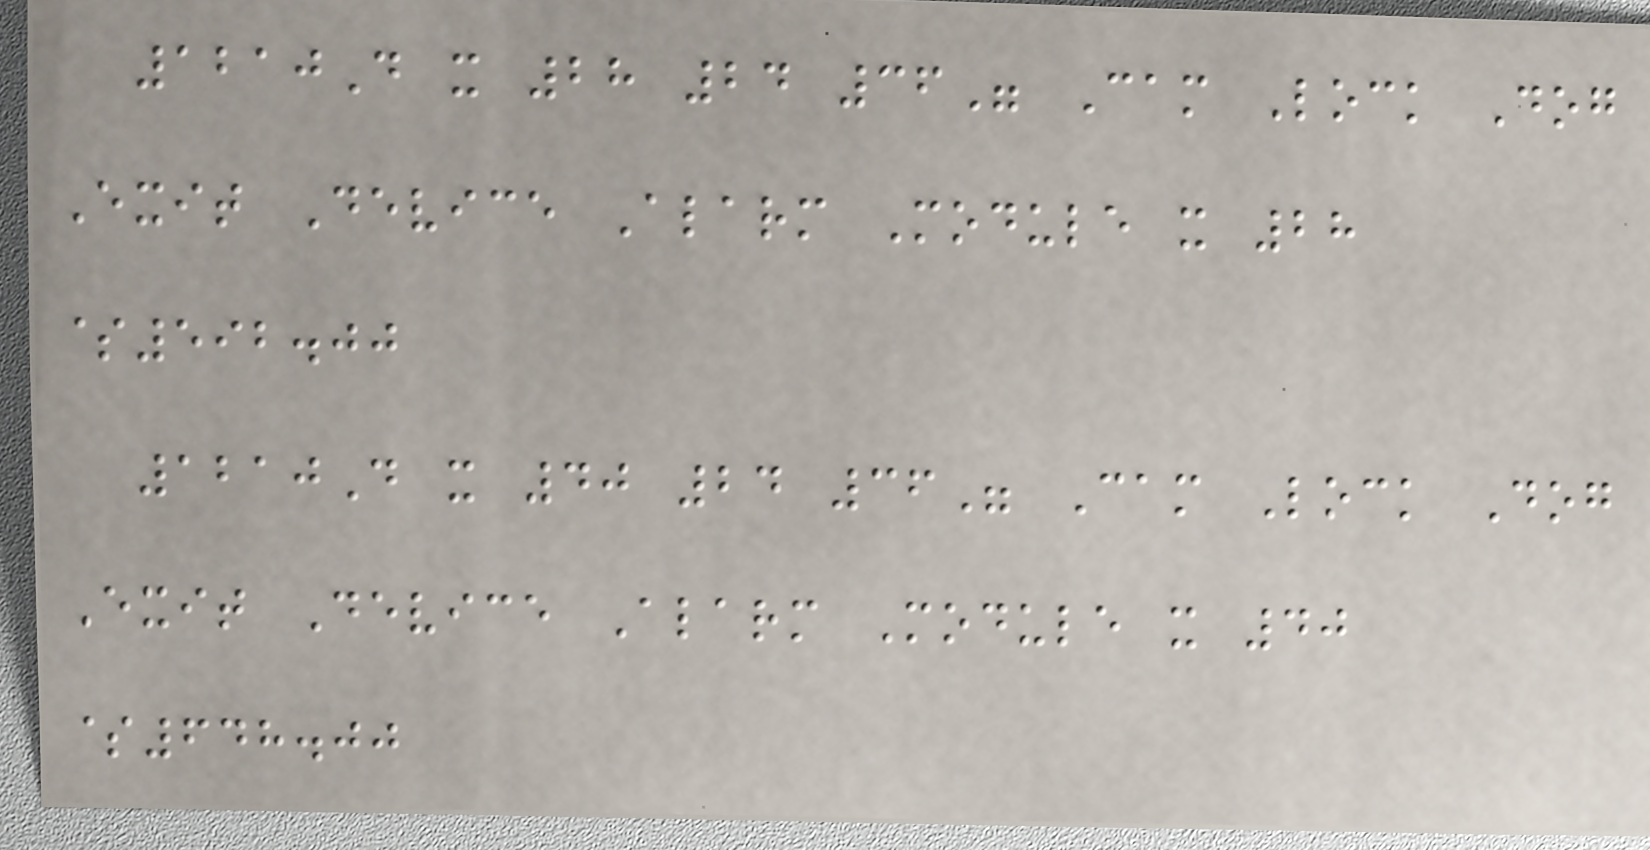1210D x 28 24 36" Cam Lock Dog
Exit Device Alarm Module x 28
$592.00
1210D x 40 24 36" Cam Lock Dog
Exit Device Alarm Module x 40
$648.00
